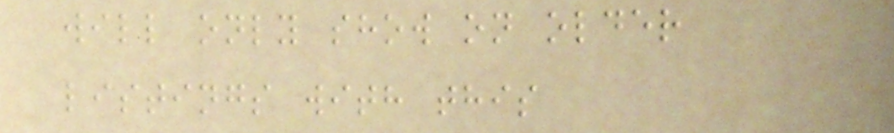will only show on older
listings with this
